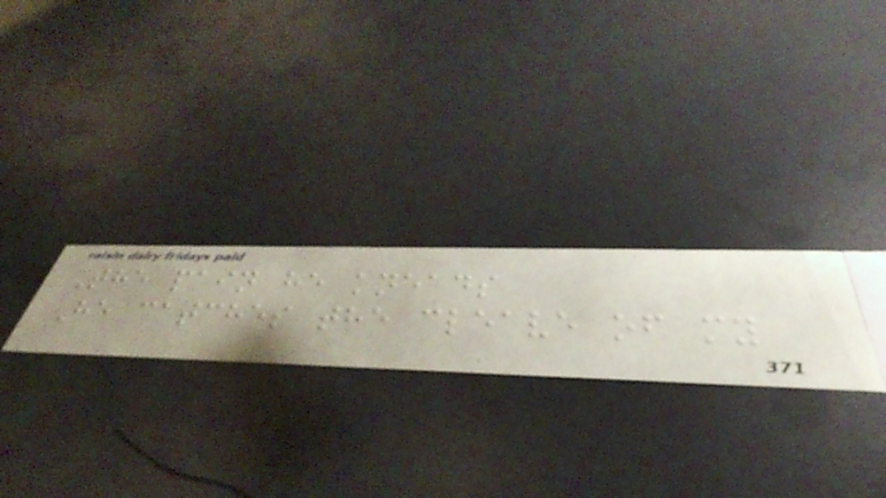The pain he kneads
He catches the cleave of my
